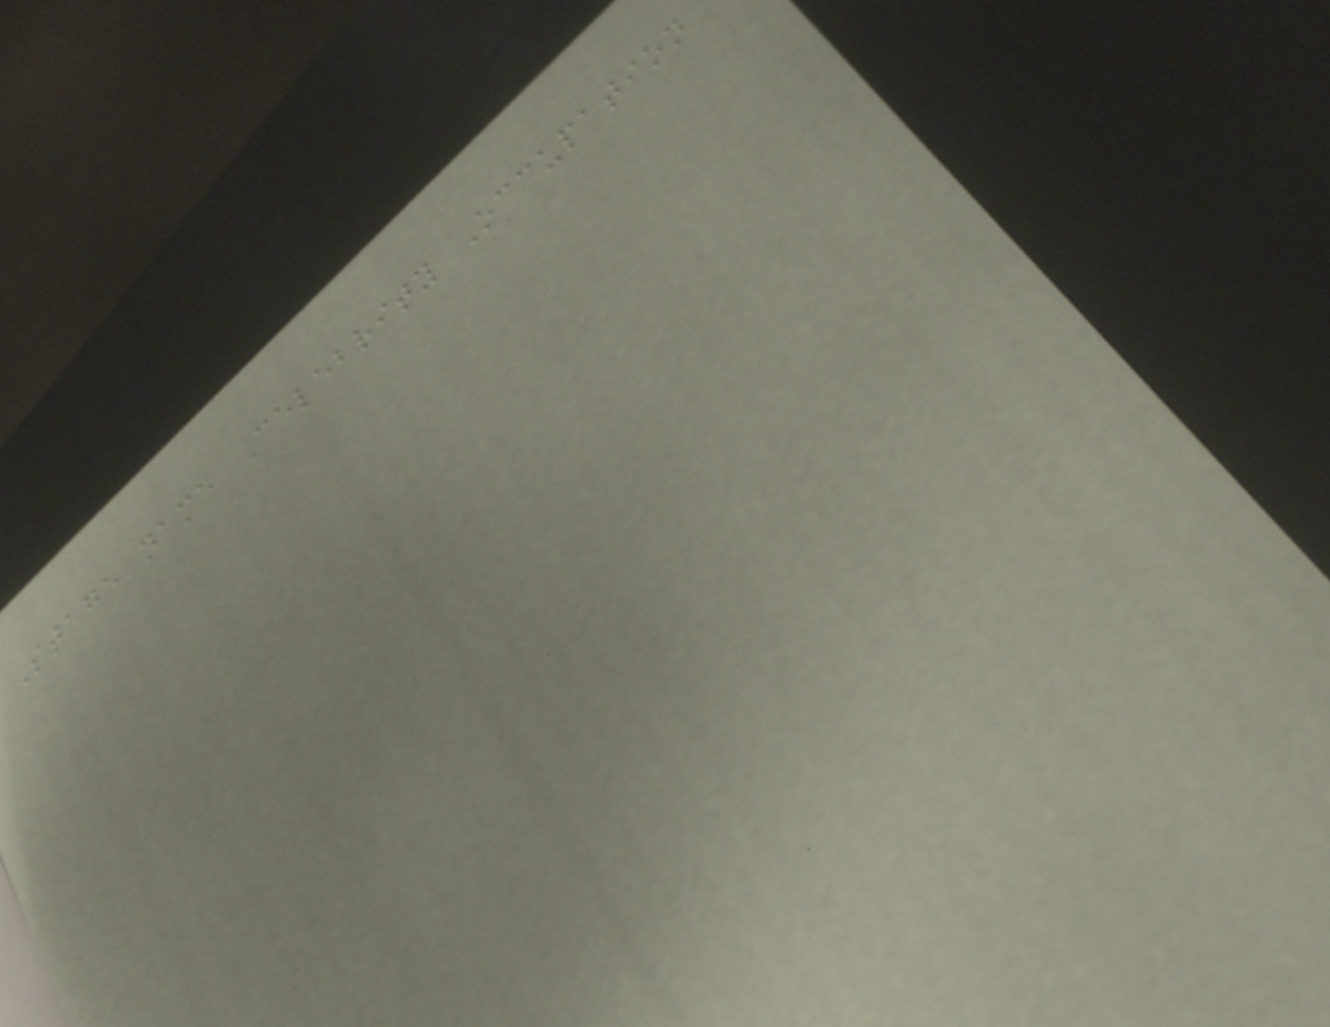Stage name Celebrity Occupation
